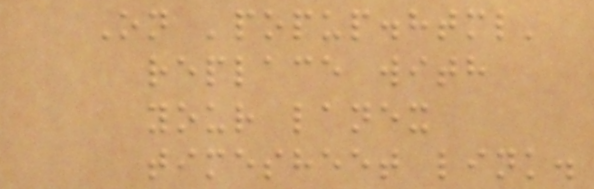On 'popup.html'
replace with
your lanex
timesheet link.
